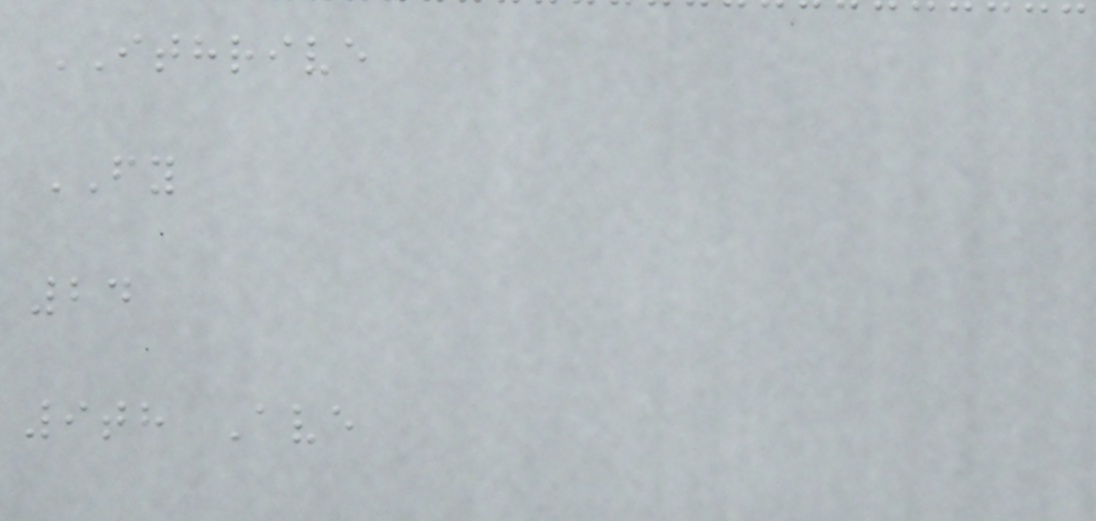ITHRIVE
FY
24
9th Ave
